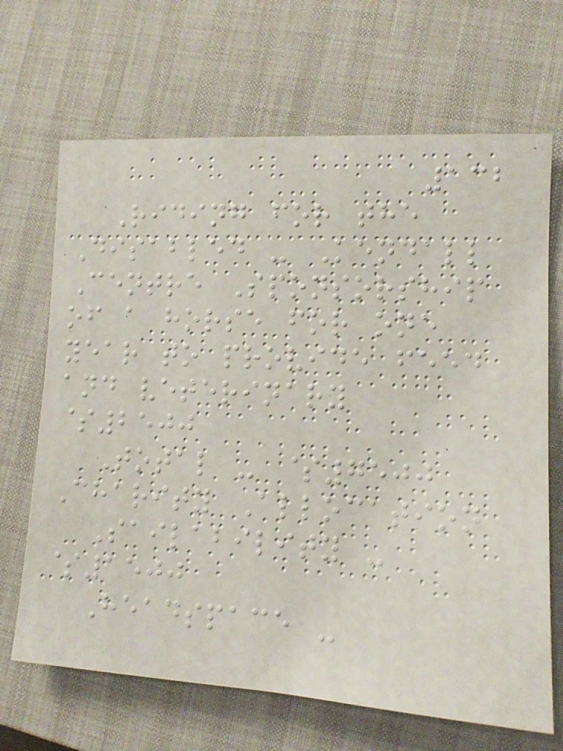132
Riding for the
Disabled - Kendall
Centre Sponsorship
of a horse for one
year to provide feed
and veterinary
$2500
Total - $7500
Charity Allocation
Sailability -
$1500
Headspace -
